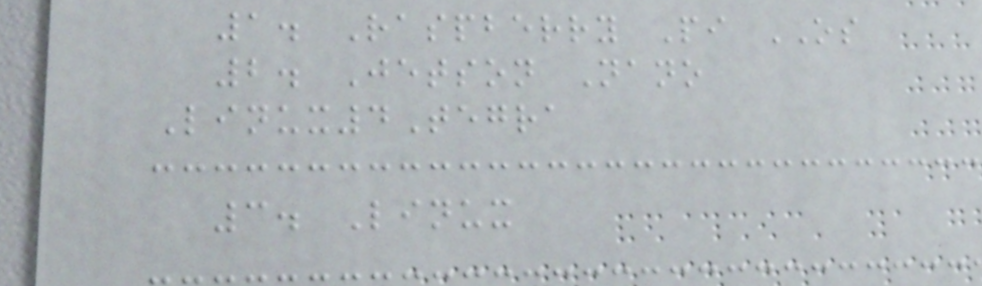1. Raspberry Pi OS
2. Jetson Nano
Linux4Tegra
3. Linux
